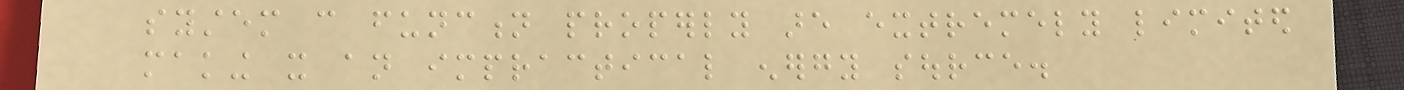system can function properly are extremely limited
making it an impractical energy source.
